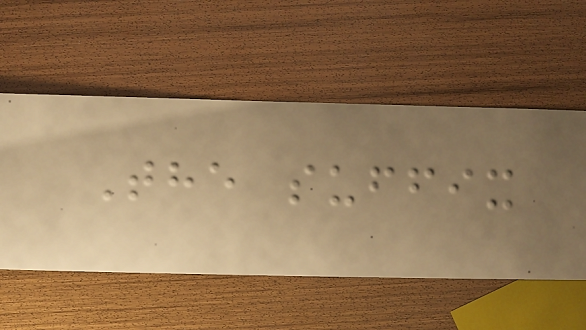The suffix
